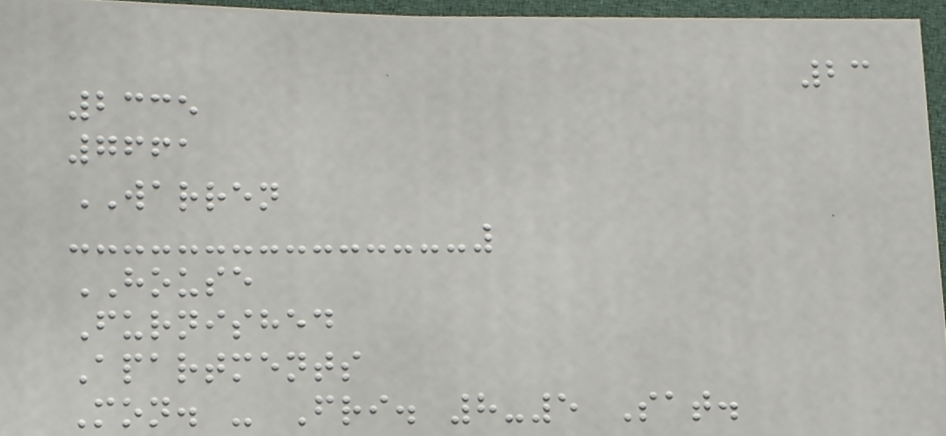23
2335
7661
WARREN
HOUSE
Furnished
Apartments
Mon. - Fri. 8-5 Sat.
